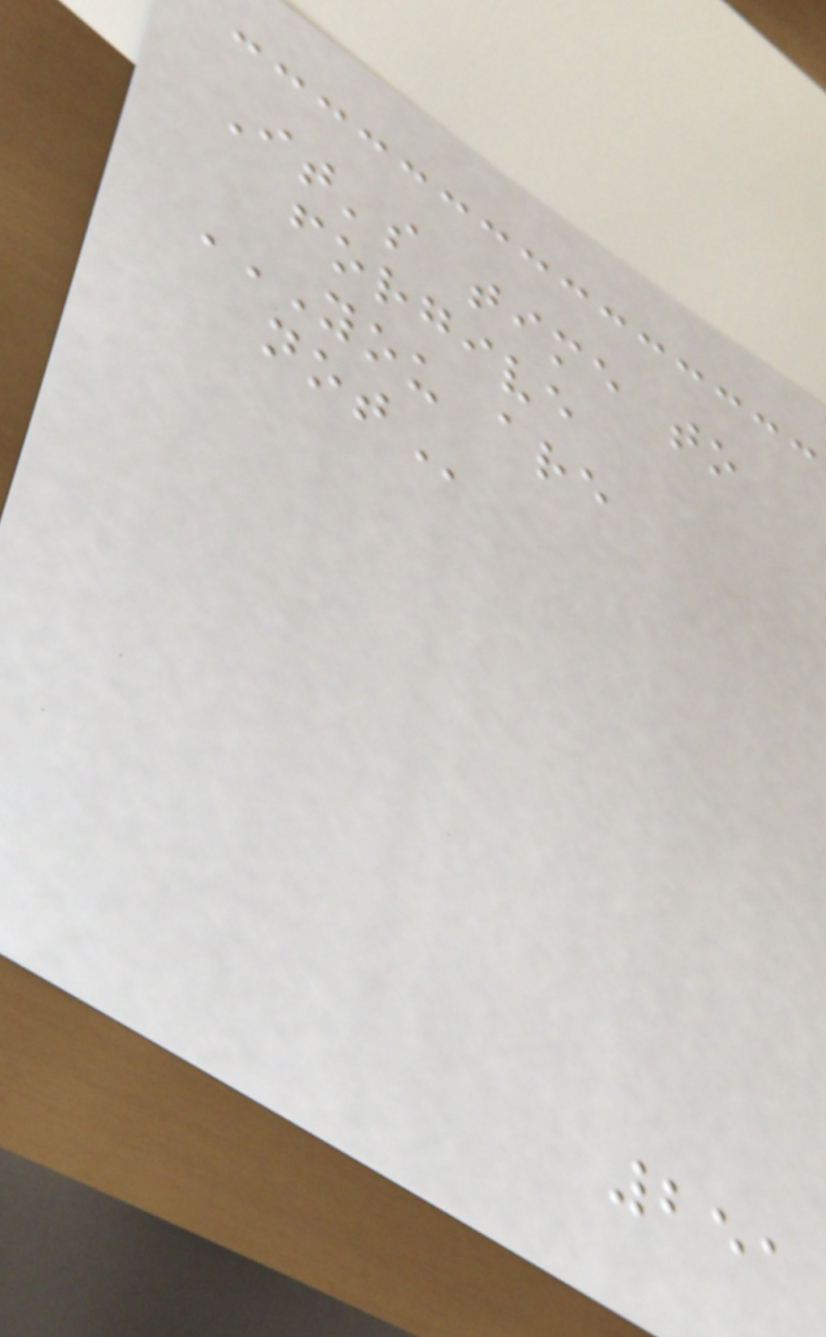It's time to
forgive
YOU ARE
NOT
251
